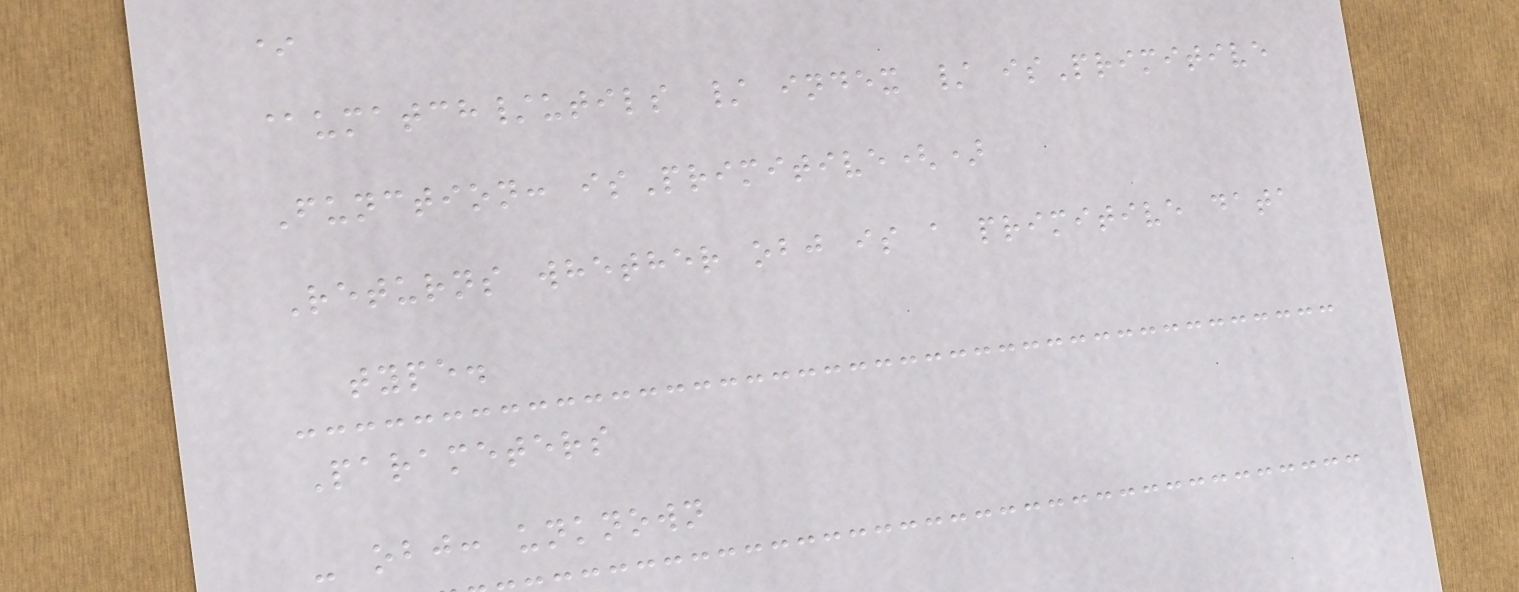*
@umatch/utils / index / isPrimitive
Function: isPrimitive()
Returns whether obj is a primitive data
type.
Parameters
- obj: unknown
